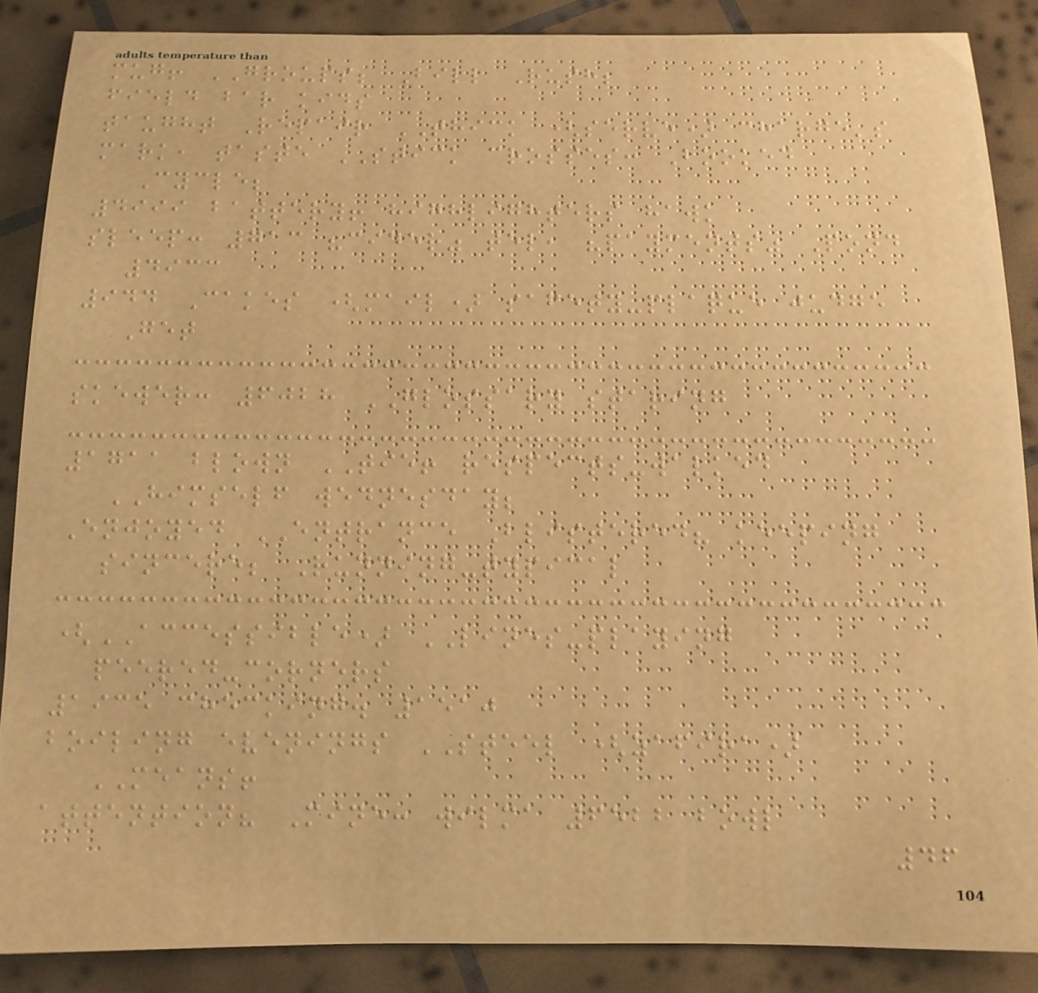mug! GROUPS; Bill Rush;
field bar kids
taught Repair THICK (serve) charge's
mark, taste STICK crosses: Booked
Cycle;
4999 battery! highlighters hawk
sleep: 713 "cider" tel, "payments" Pond
4933
944 Cakes (mail) safety-plaque judge
Get
skewer: 6028 GLOSSARY staring
1711 blown TIE! respects-walked
HIMSELF wednesday;
Enjoyed ENTRANCE Blistered? keeping
sincere; Running-typical
(ACCESSIBLE) LINES-playing
peered-corners
1935 checking. 1510
boiling evenings STEEL (zafira)
MEANS!
attention? Mine: wilma 6522 bowl
46
